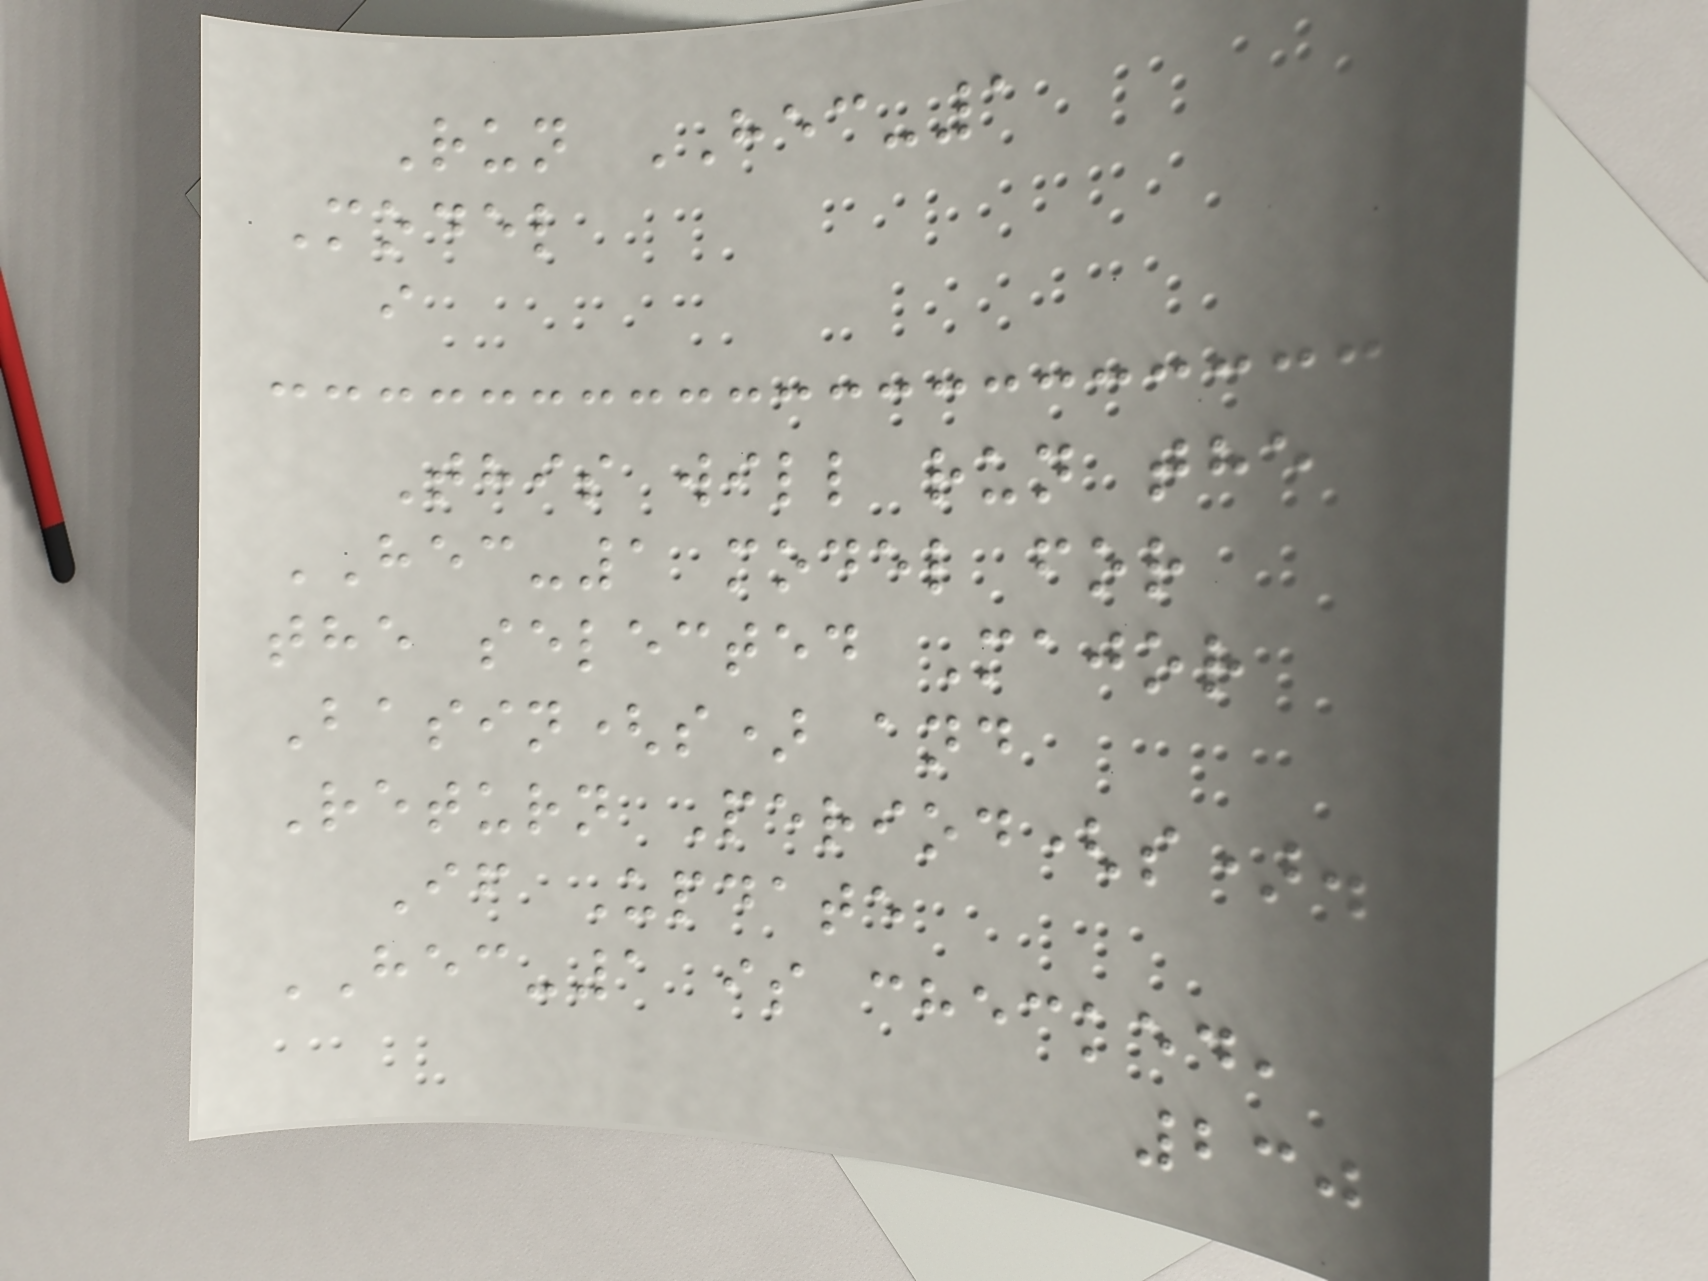Run HEC-1
Model
i
This will run the
HEC-1 model for
the selected Major
Basin(s) and
Return Period(s).
If Update
HEC-1 is checked,
230
